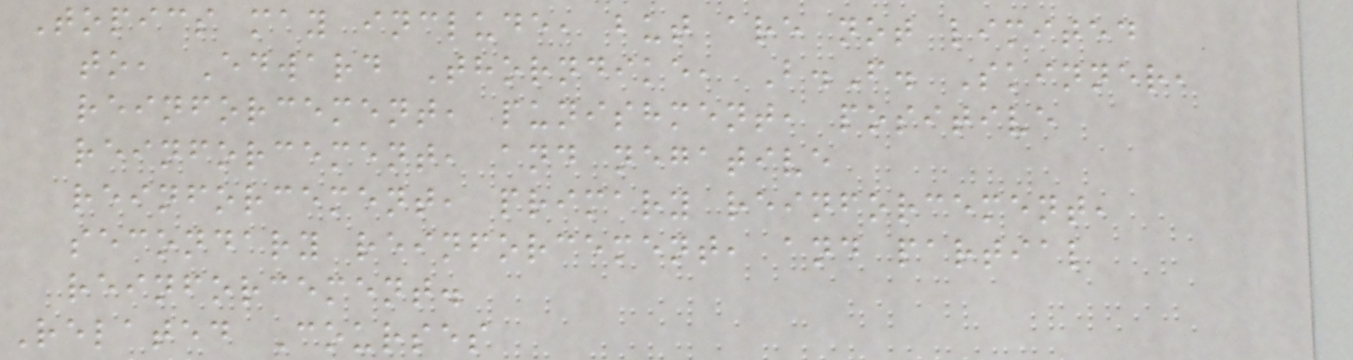Topics may include, but are not limited
to, Edward Thorndike, B.F. Skinner,
reinforcement, punishment, positive
reinforcement, and negative
reinforcement, primary reinforcement,
secondary reinforcement, and partial
reinforcement.
Related Courses
